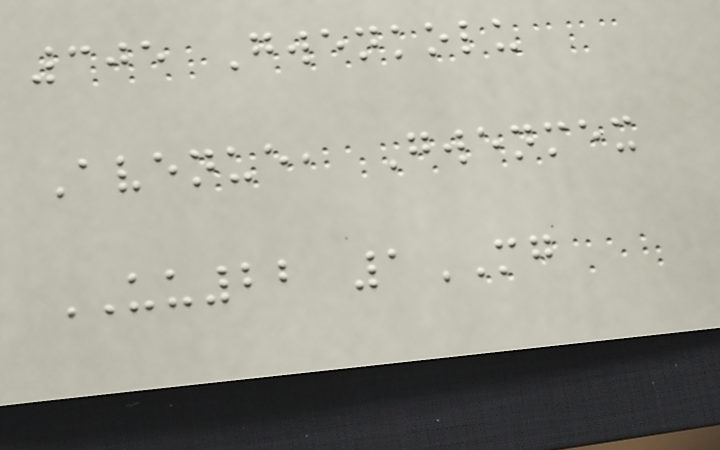305 Gwenkolu
Avenue, Gwenmex
UU22 1MG
